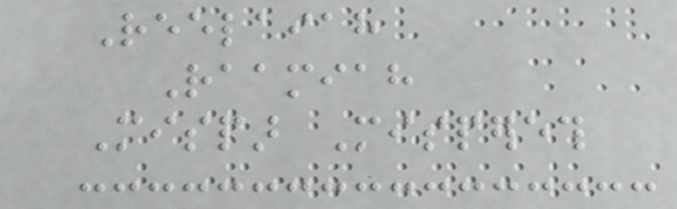Reelaiah
Raamiah
Mispar Mispereth
